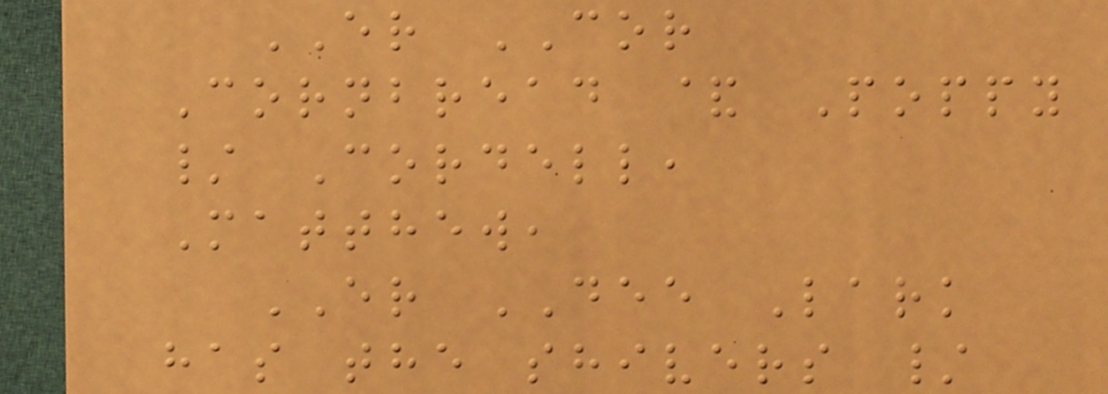ER COR
Cornbread & Poppy
/ Cordell,
Matthew,
ER DEE Lark
has the shivers /
